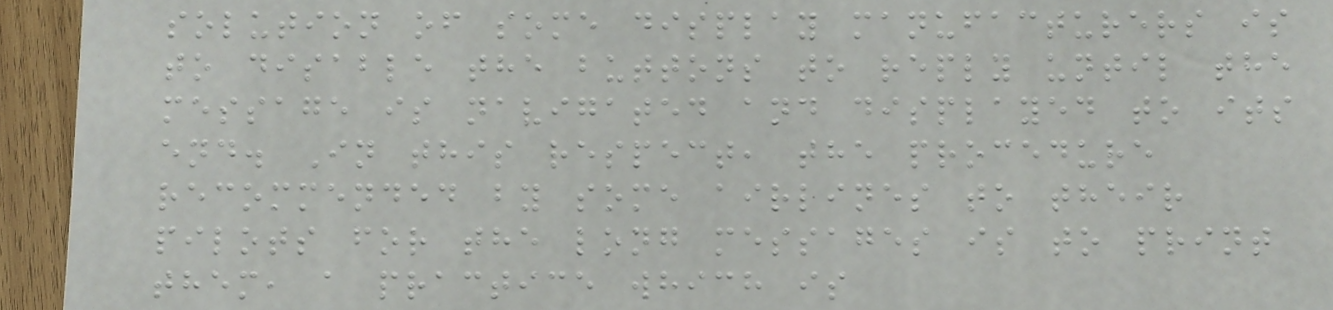solution of some display manufacturers is
to disable the buttons to reply until the
message is navigated and displayed to its
end. In this respect, the procedure
recommended by some airlines to their
pilots for the long messages is to print
them, a practice which is
